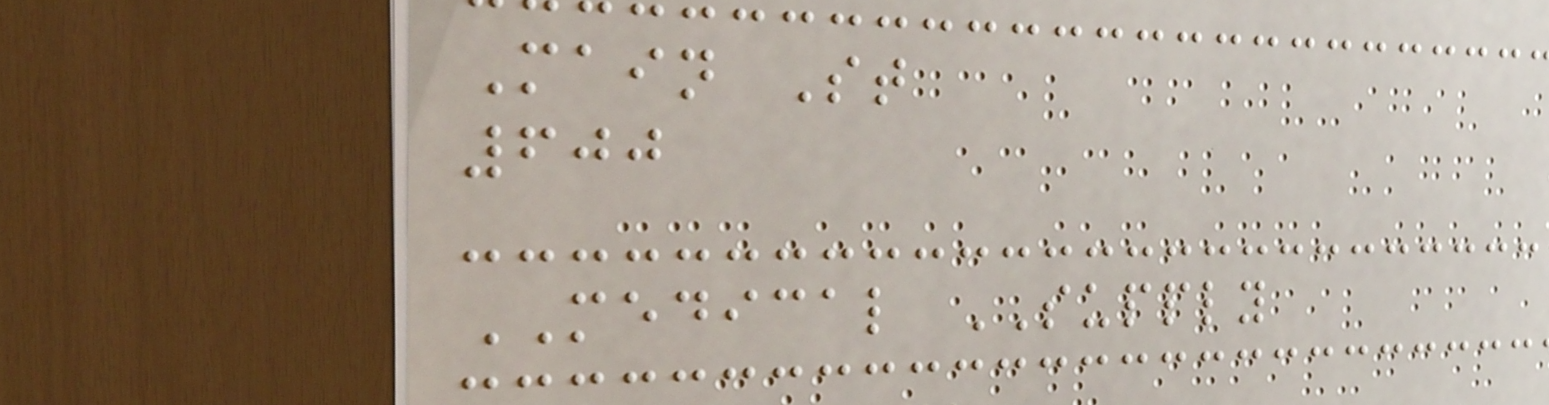Main St
600
MEDICAL SUPPLY
